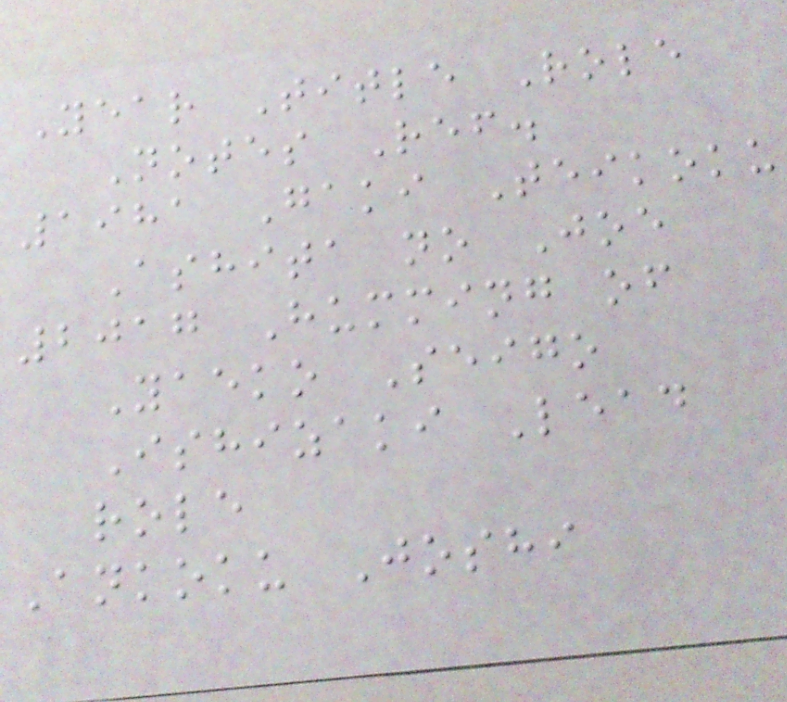Year Title Role
Notes Ref.
1981 Gaki Teikoku
Ashita no Joe
2017 Humming of
Yaeko Seigo
Ishizaki Lead
role
Ankoku Joshi
